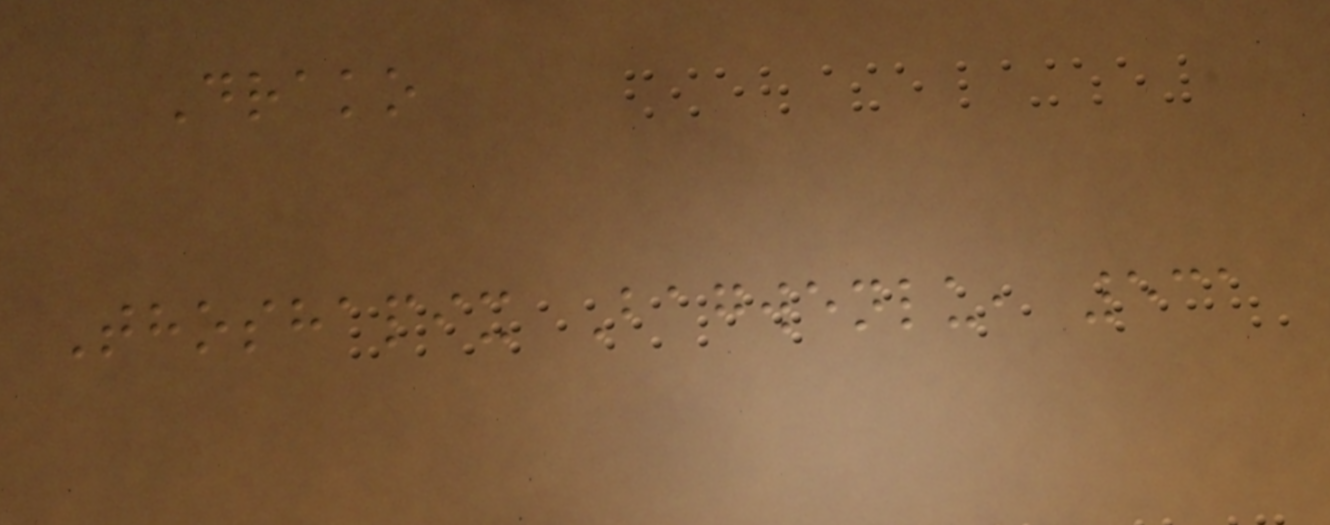Drako
Thoshapix Bagwenlu, 531
